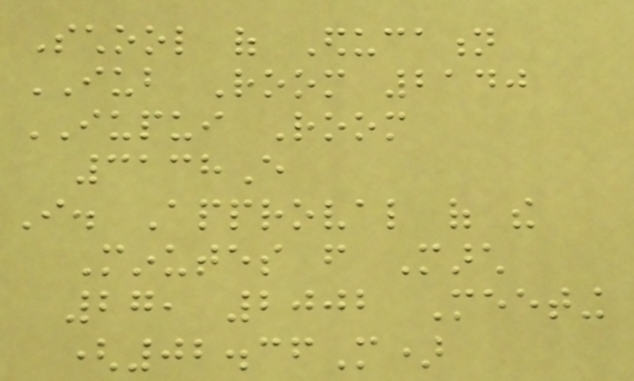School of Education
IUB Room 2140
IUPUI Room
3138E
I. Approval of the
Minutes from March
27, 2002 Meeting
(02.36M)
